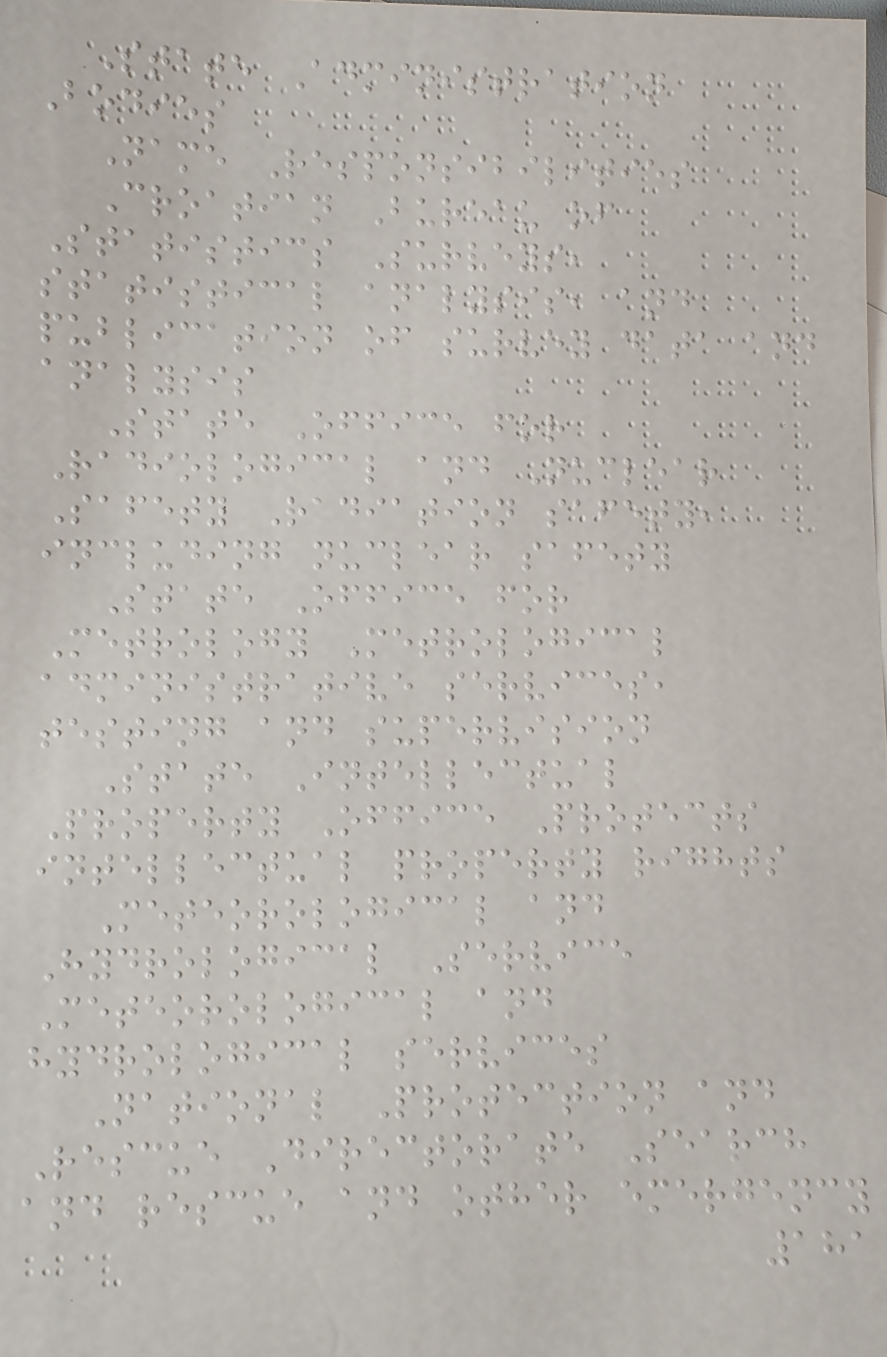State Administration
Bodies
Name Responsibilities
Croatian Bureau of
Statistics Surveys,
statistical analysis, and
publication of survey data and
analysis
State Office for
Radiological and Nuclear
Safety Radiation safety,
including nuclear safety
State Office for
Metrology Metrological
administrative services,
testing and supervision
State Intellectual
Property Office Protects
intellectual property rights
Meteorological and
Hydrological Service
Meteorological and
hydrological services
National Protection and
Rescue Directorate Search
and rescue and other emergency
181
